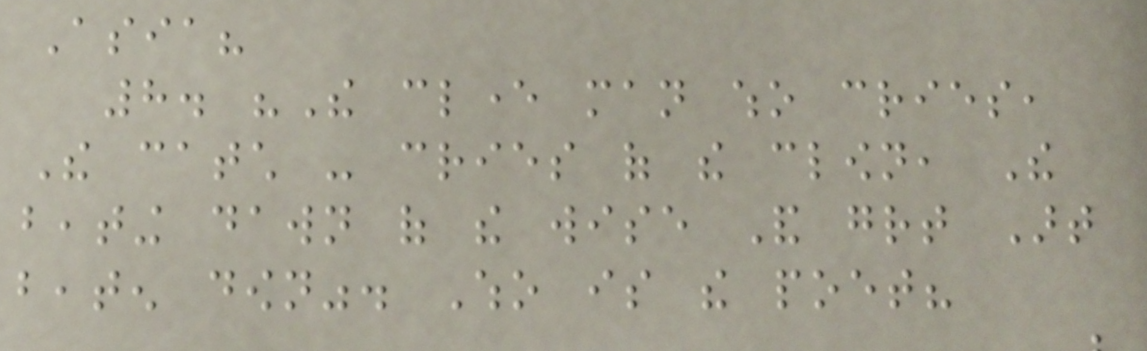Asia?
8. "The clever man who cries,
The catch - cries of the clown, The
beating dawn of the wise And great Art
beaten down". Who is the poet?
